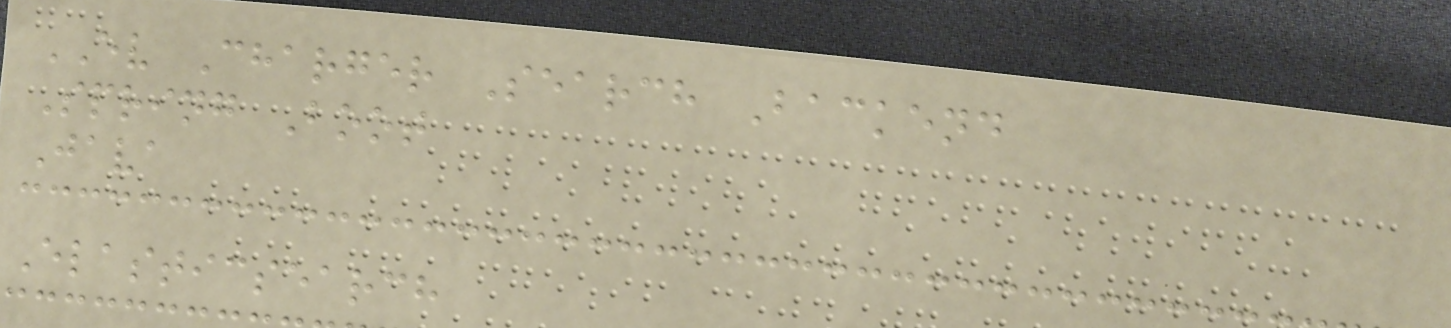EV Charger Search Backend
Spring Boot
Java
Elasticsearch
